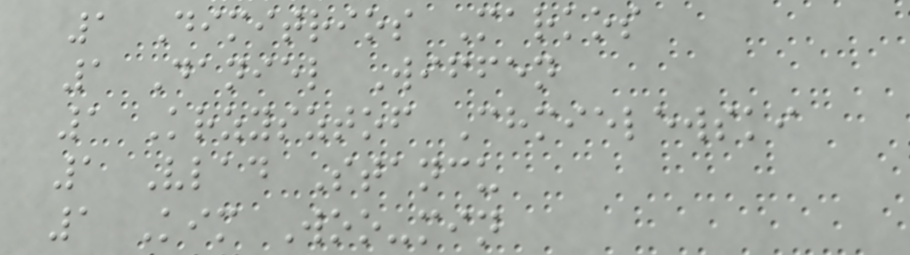1 Dimitrios Markos
1 Daniel Wiffen
1 Krzysztof Chmielewski
1 Vlad Stancu
1 Kim Woo-min
